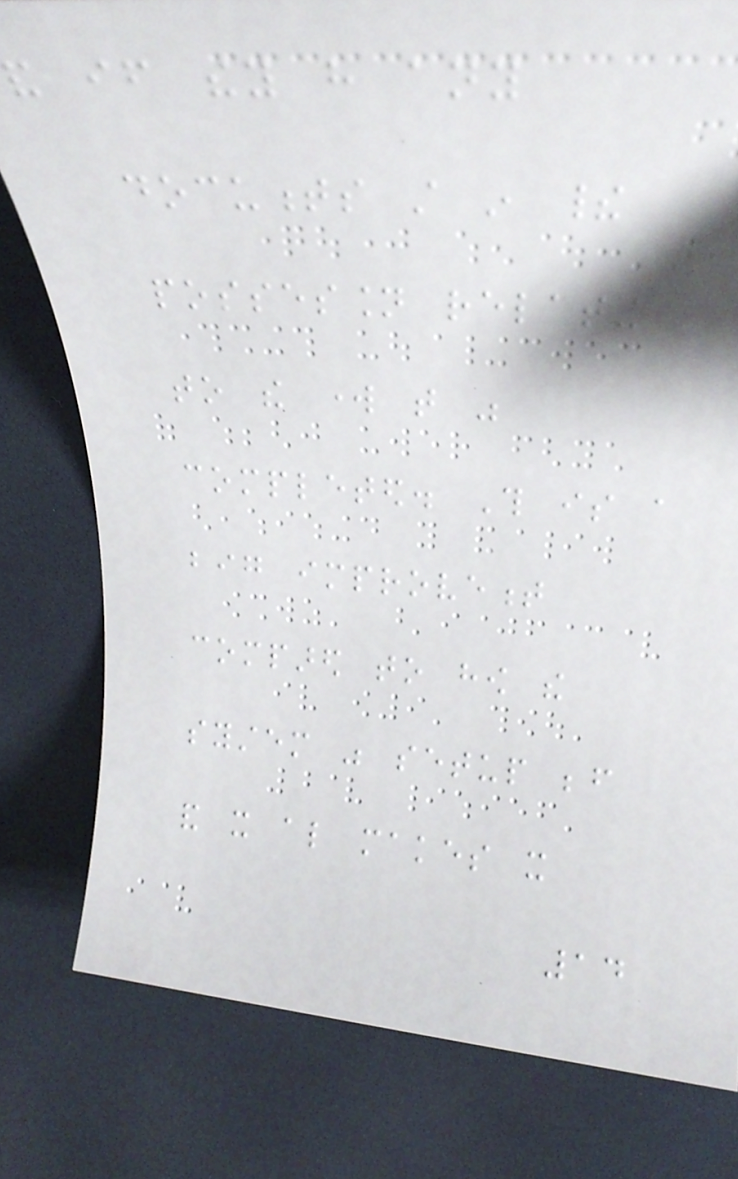and if they have any
documents still in their
possession relating
to the work that was
completed. This is a
big improvement
compared to how the
system was setup before
and it also makes it
14
